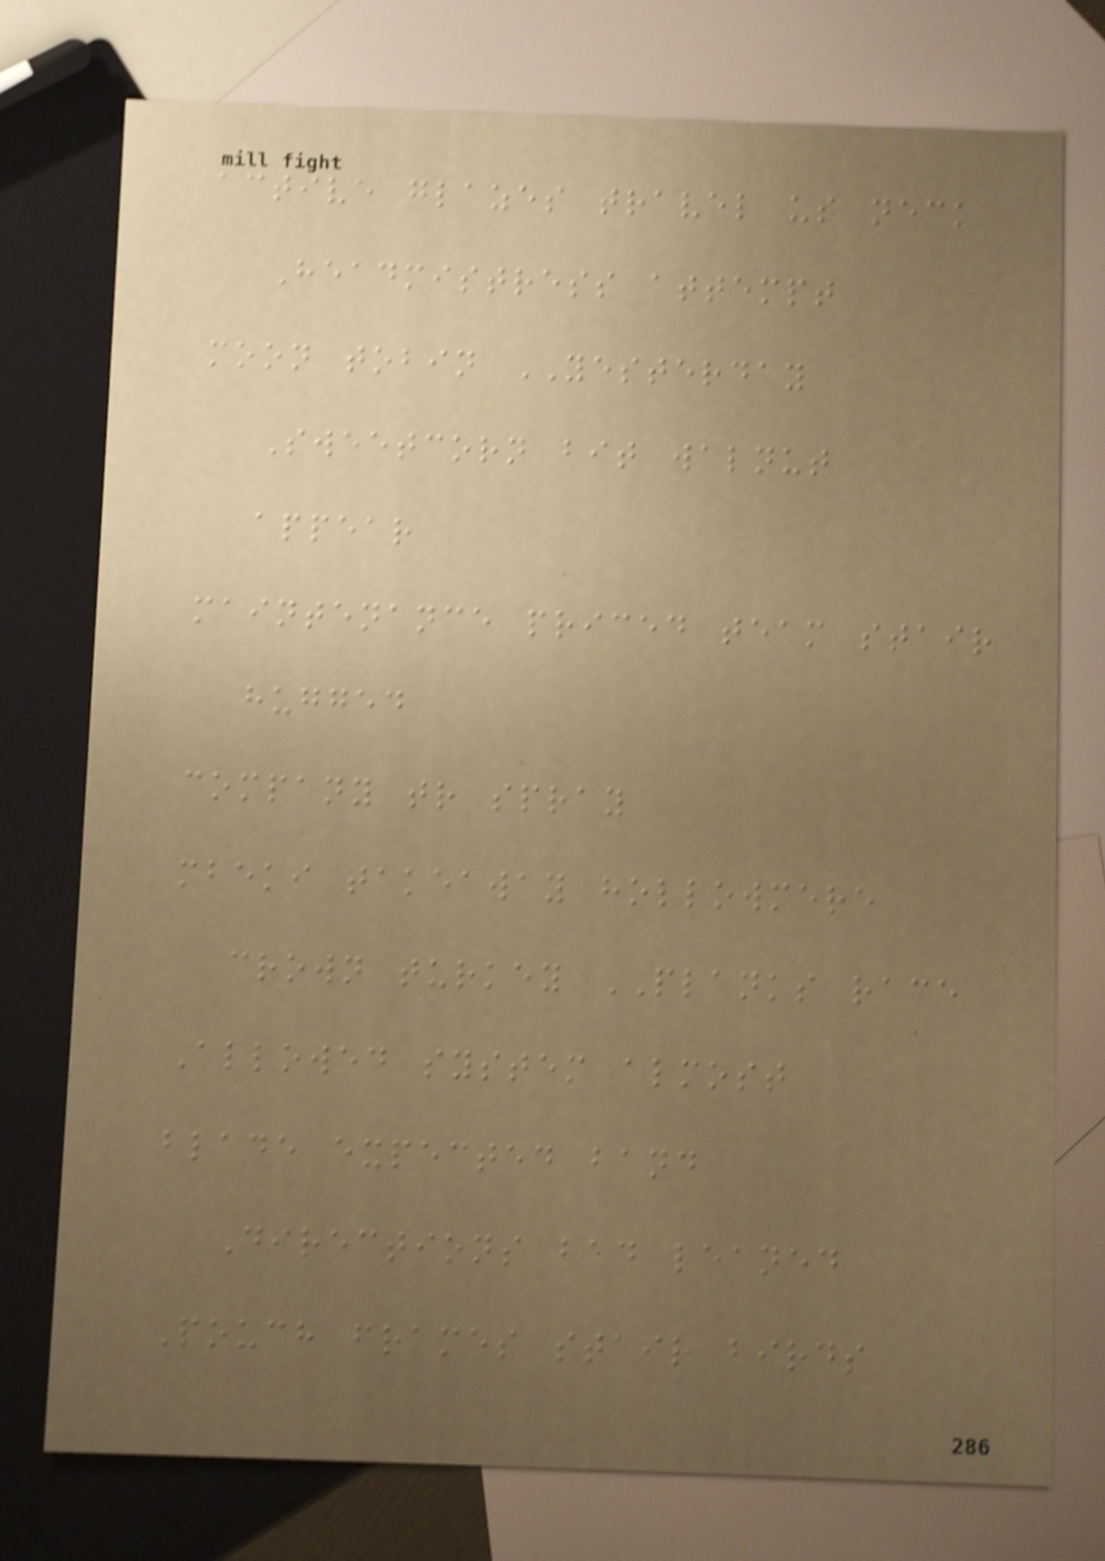active glazes travel us neck
Headmistress attempt
moon tobin YESTERDAY
Sweetcorn bit walnut
appear
maintenance priced team stair
hugged
company tr spray
mbeki takeaway hollowmere
crown turkey PLANKS race
Allowed system almost
blade expected band
Directions bad leaned
Pouch frames stair birds
